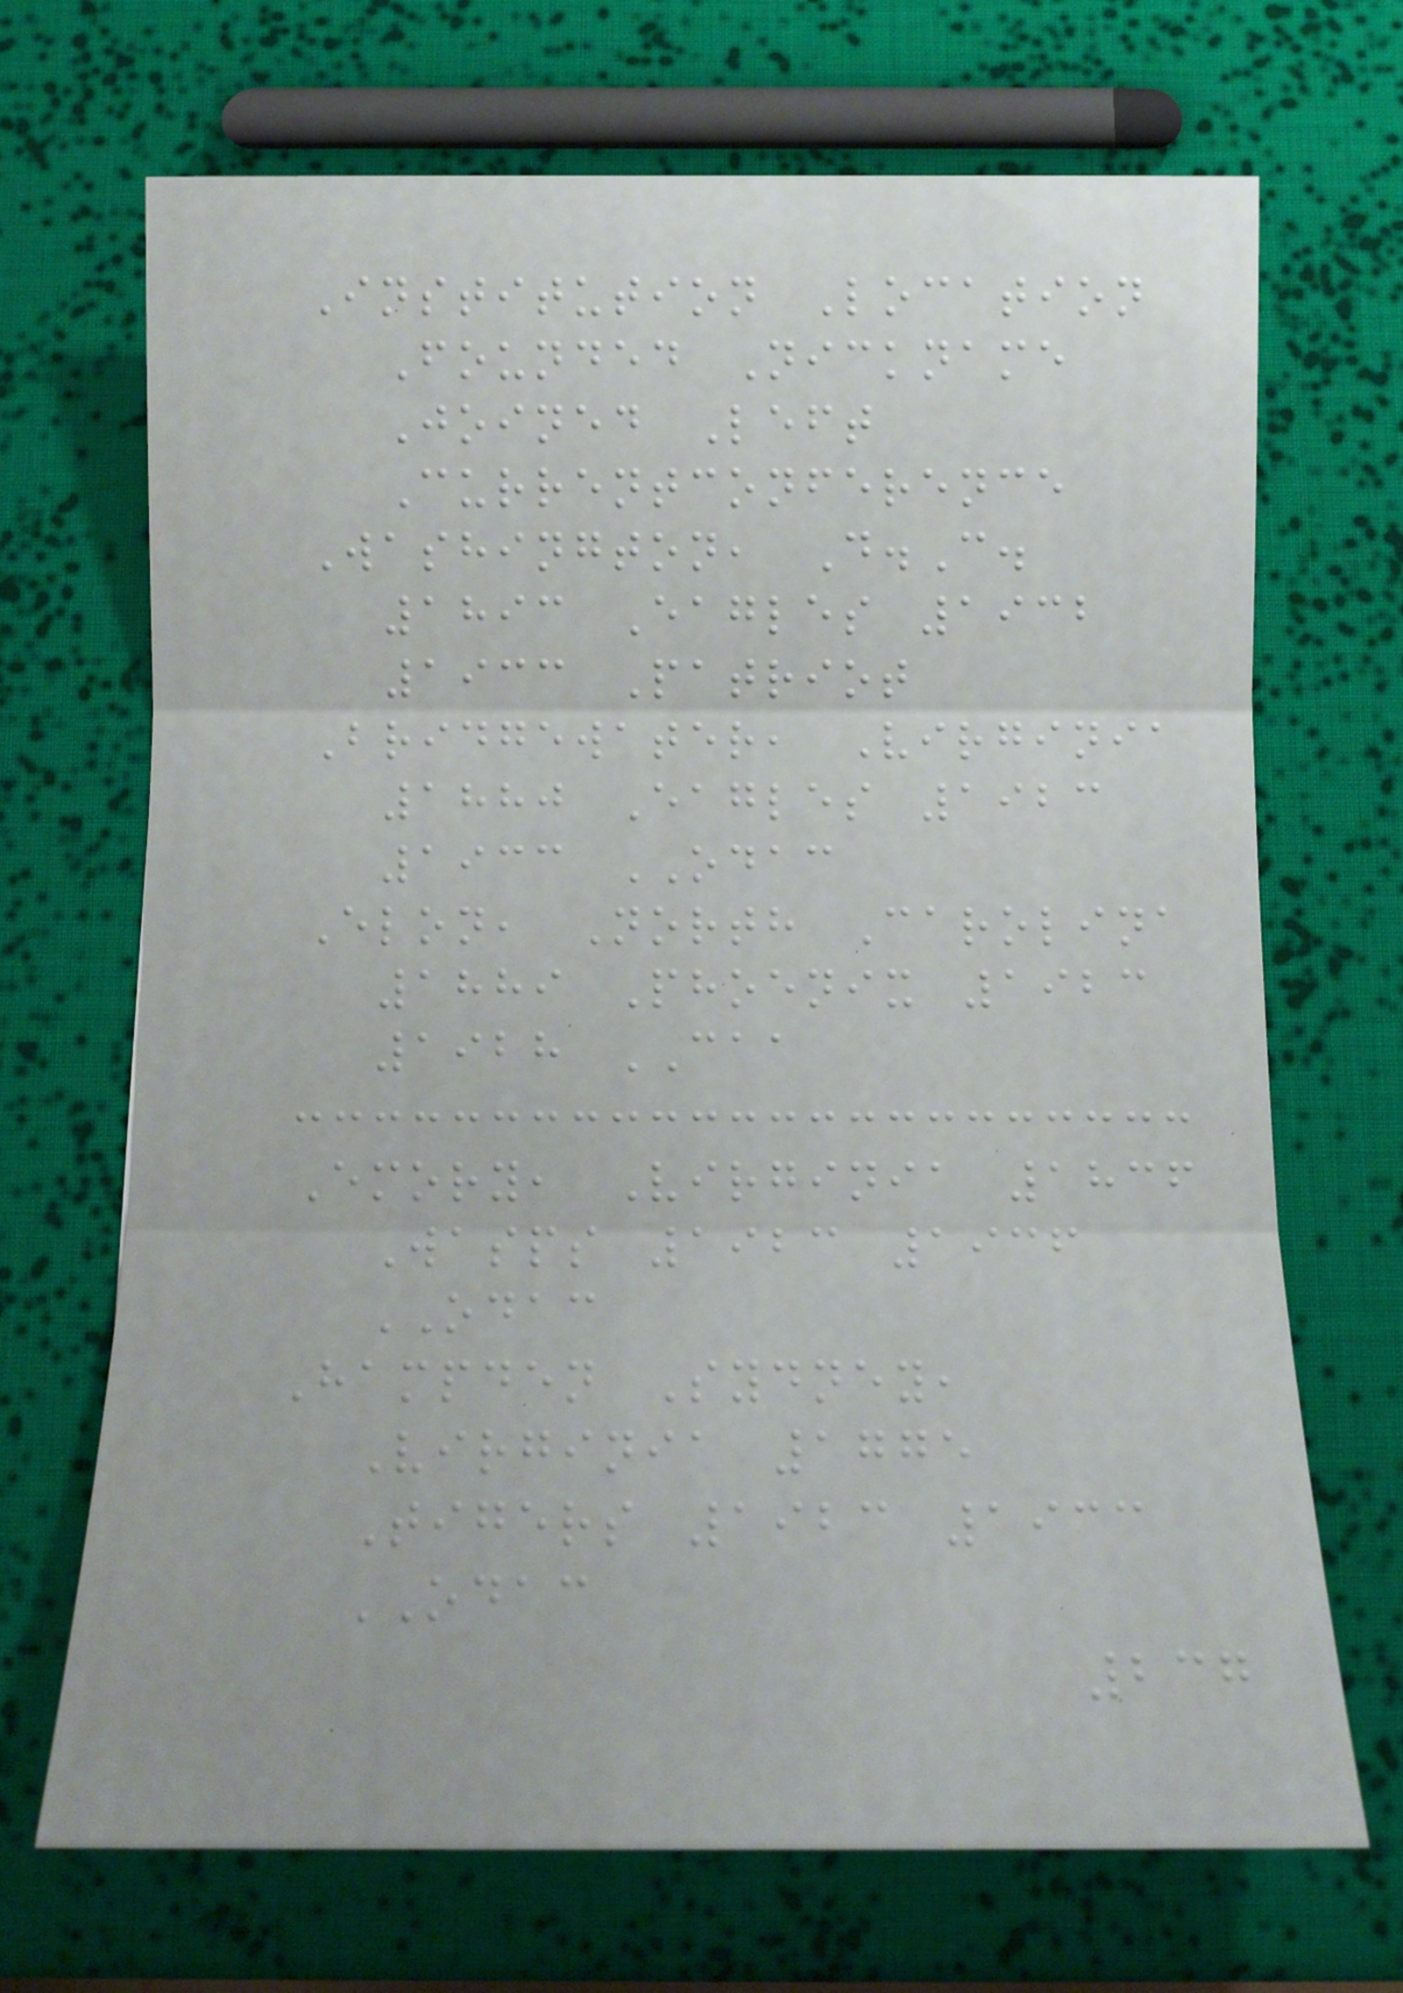Institution Location
Founded Nickname
Joined Left
Currentconference
Washington, D.C.
1893 Eagles 1932
1933 Patriot
Bridgewater, Virginia
1880 Eagles 1923
1933 ODAC
Elon, North Carolina
1889 Phoenix 1923
1928 CAA
Emory, Virginia 1836
Wasps 1923 1936
ODAC
Hampden Sydney,
Virginia 1775
Tigers 1923 1933
ODAC
237
